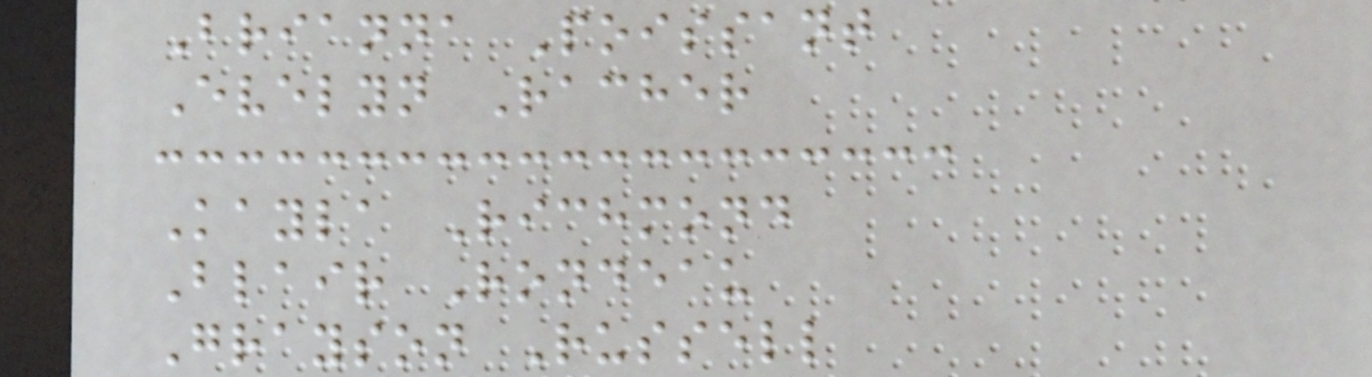Brianna Poissant
Evelyn Racher
Kayla Richmond
Blair Rondeau
Grayson Russell
